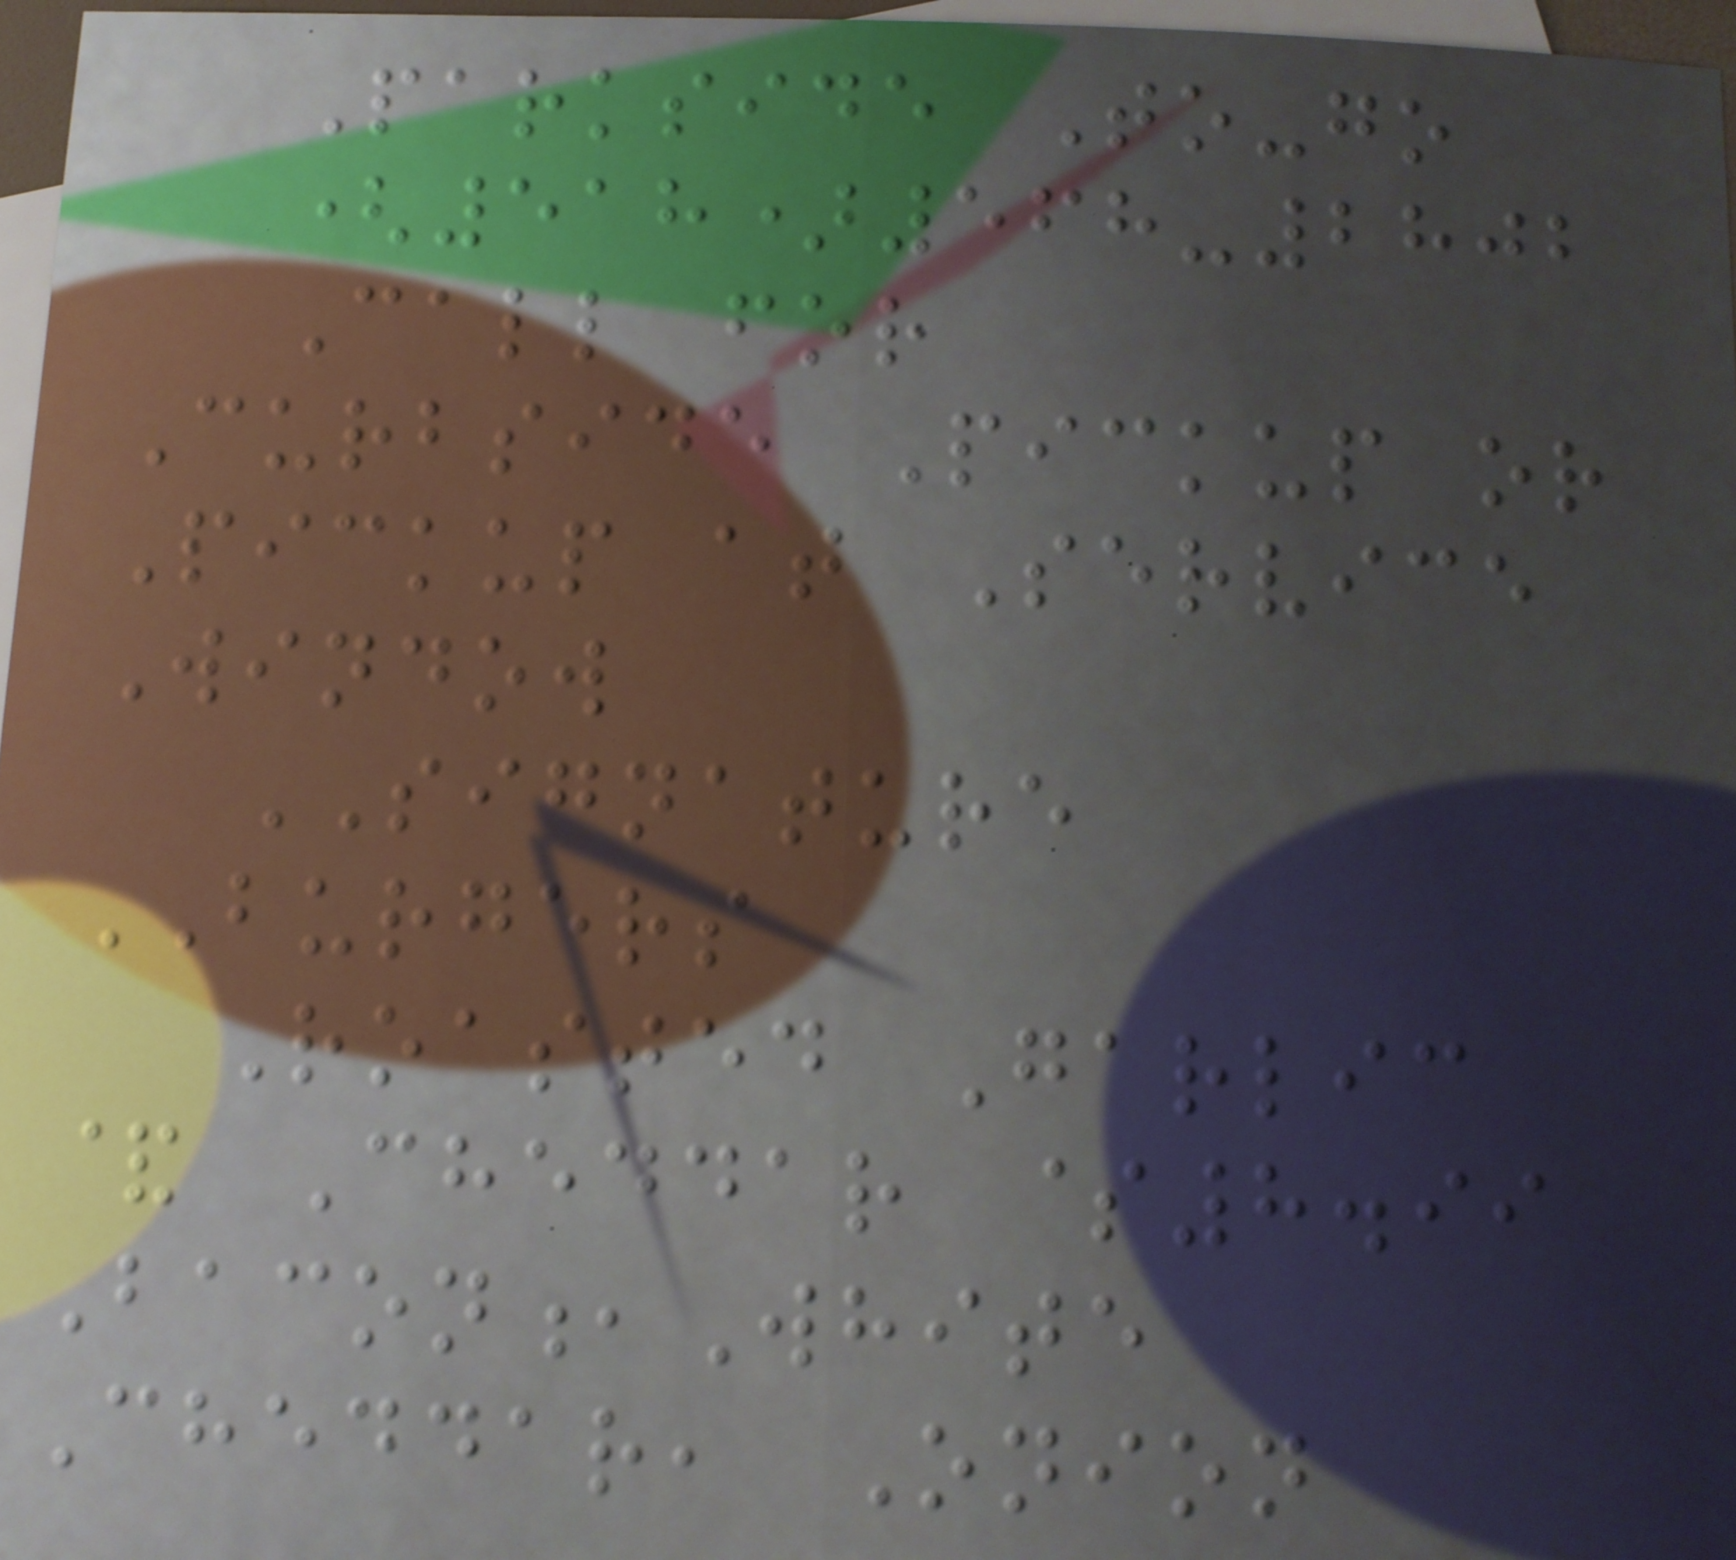Parkside To-go
(518)568-2802
Call for
Curbside Pickup or
Pickup at Service
Window
SIGNATURE
BURGERS
Roasted Garlic
& Cheddar $8.99
Bacon,White
Cheddar, Onion
